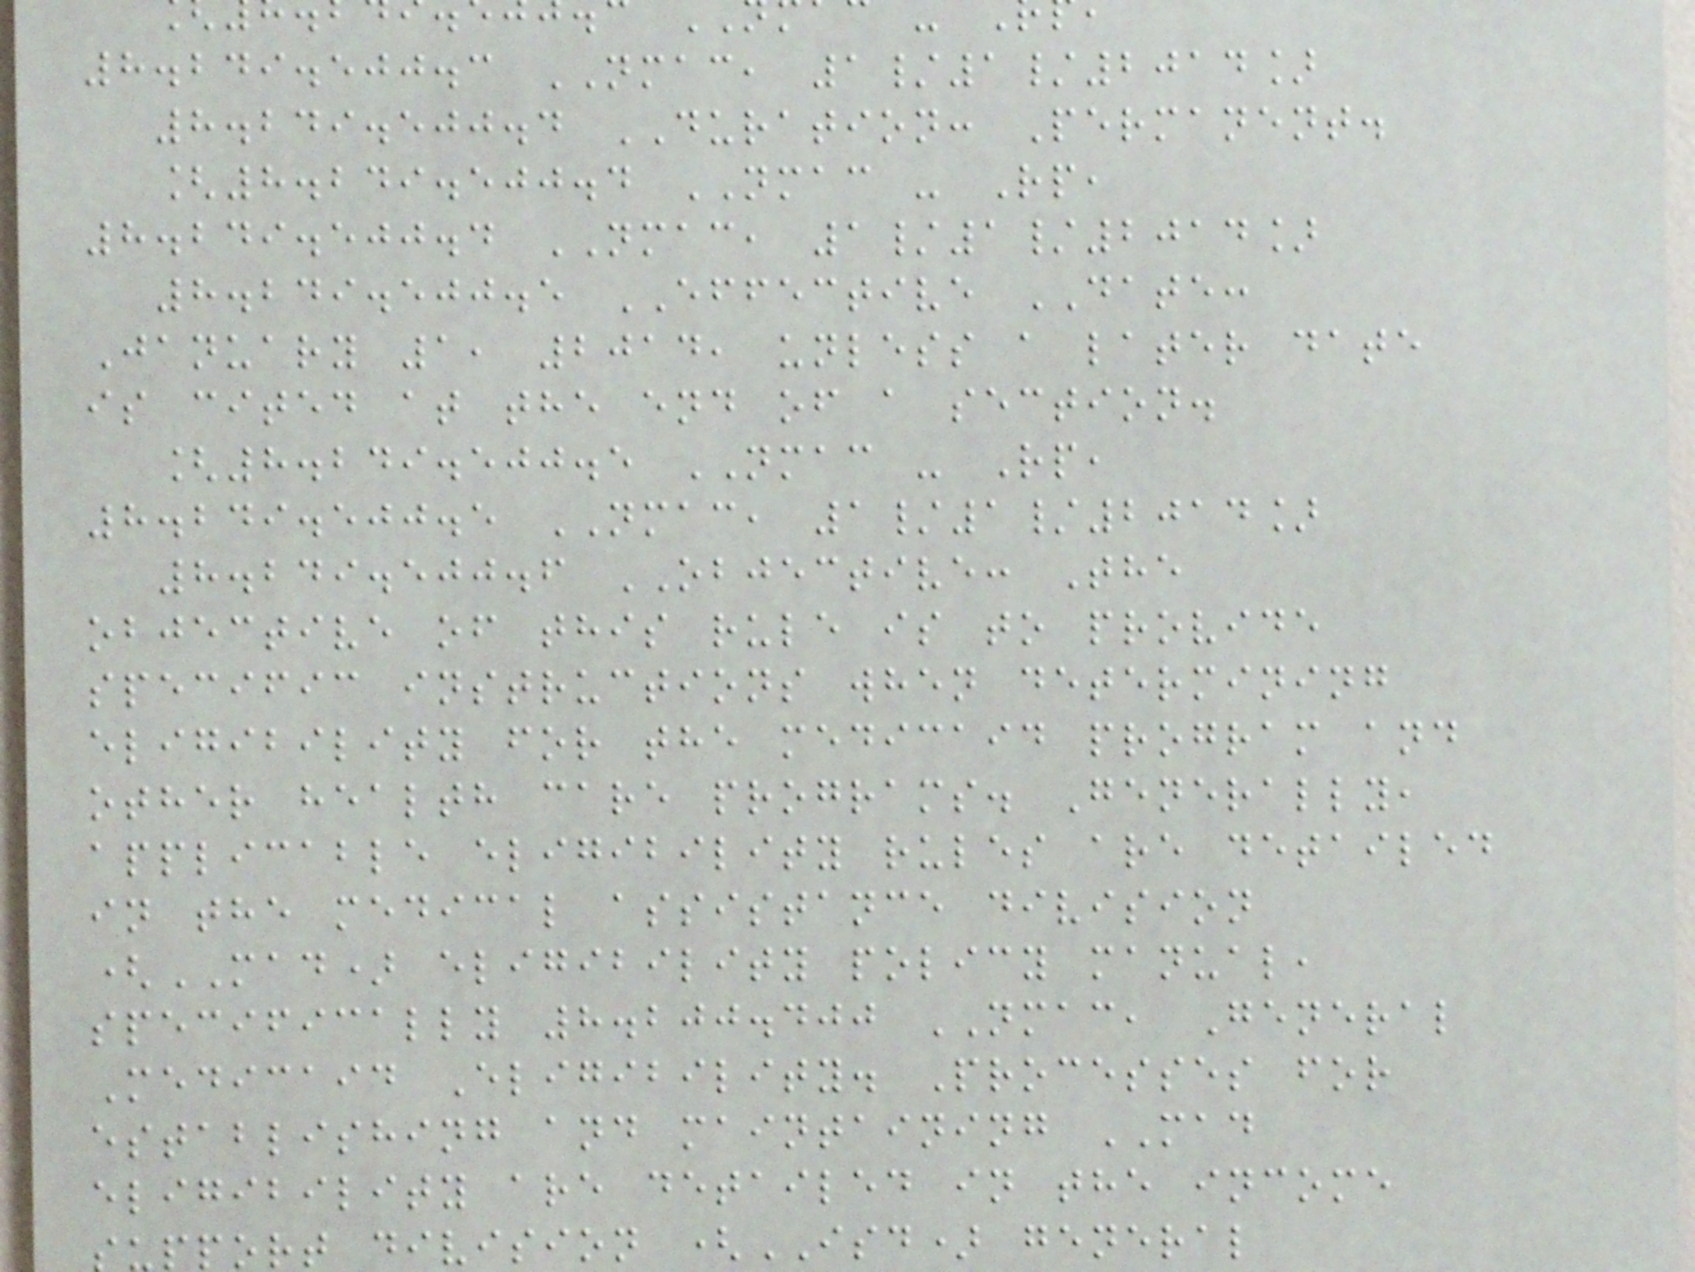8.249.500.3 NMAC, 1/1/2014]
8.249.500.4 DURATION: Permanent.
[8.249.500.4 NMAC - Rp,
8.249.500.4 NMAC, 1/1/2014]
8.249.500.5 EFFECTIVE DATE:
January 1, 2014, unless a later date
is cited at the end of a section.
[8.249.500.5 NMAC - Rp,
8.249.500.5 NMAC, 1/1/2014]
8.249.500.6 OBJECTIVE: The
objective of this rule is to provide
specific instructions when determining
eligibility for the medicaid program and
other health care programs. Generally,
applicable eligibility rules are detailed
in the medical assistance division
(MAD) eligibility policy manual,
specifically 8.200.400 NMAC, General
Medicaid Eligibility. Processes for
establishing and maintaining MAD
eligibility are detailed in the income
pport division (ISD) general
